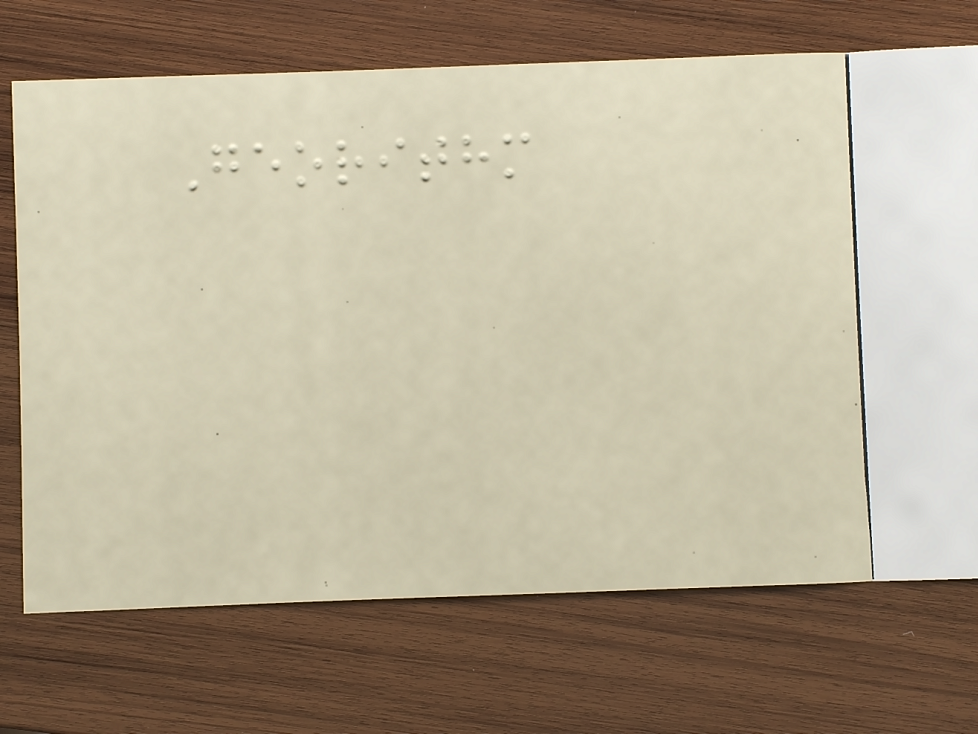Georithm
